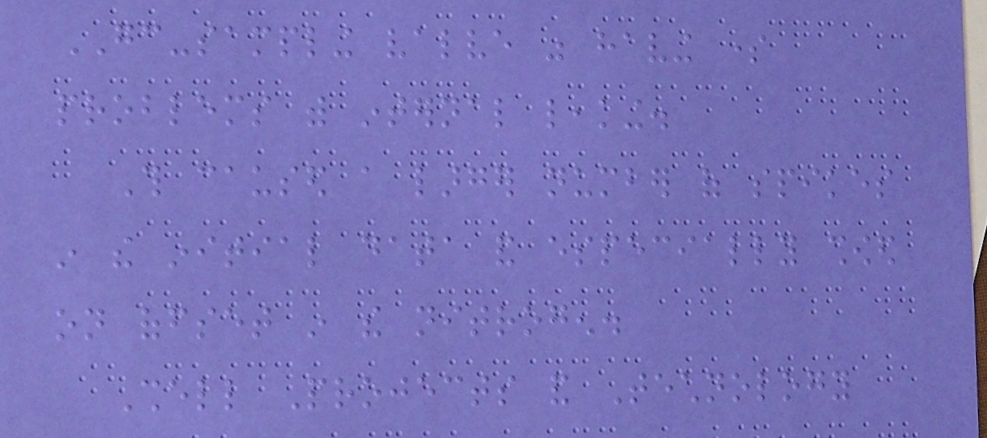GC-sampling valve was having some
problems with internal leaking.
This caused a larger number of spikes
in the initial data and especially showed
on offset in the nitrogen.
Shell Projects and Technology
